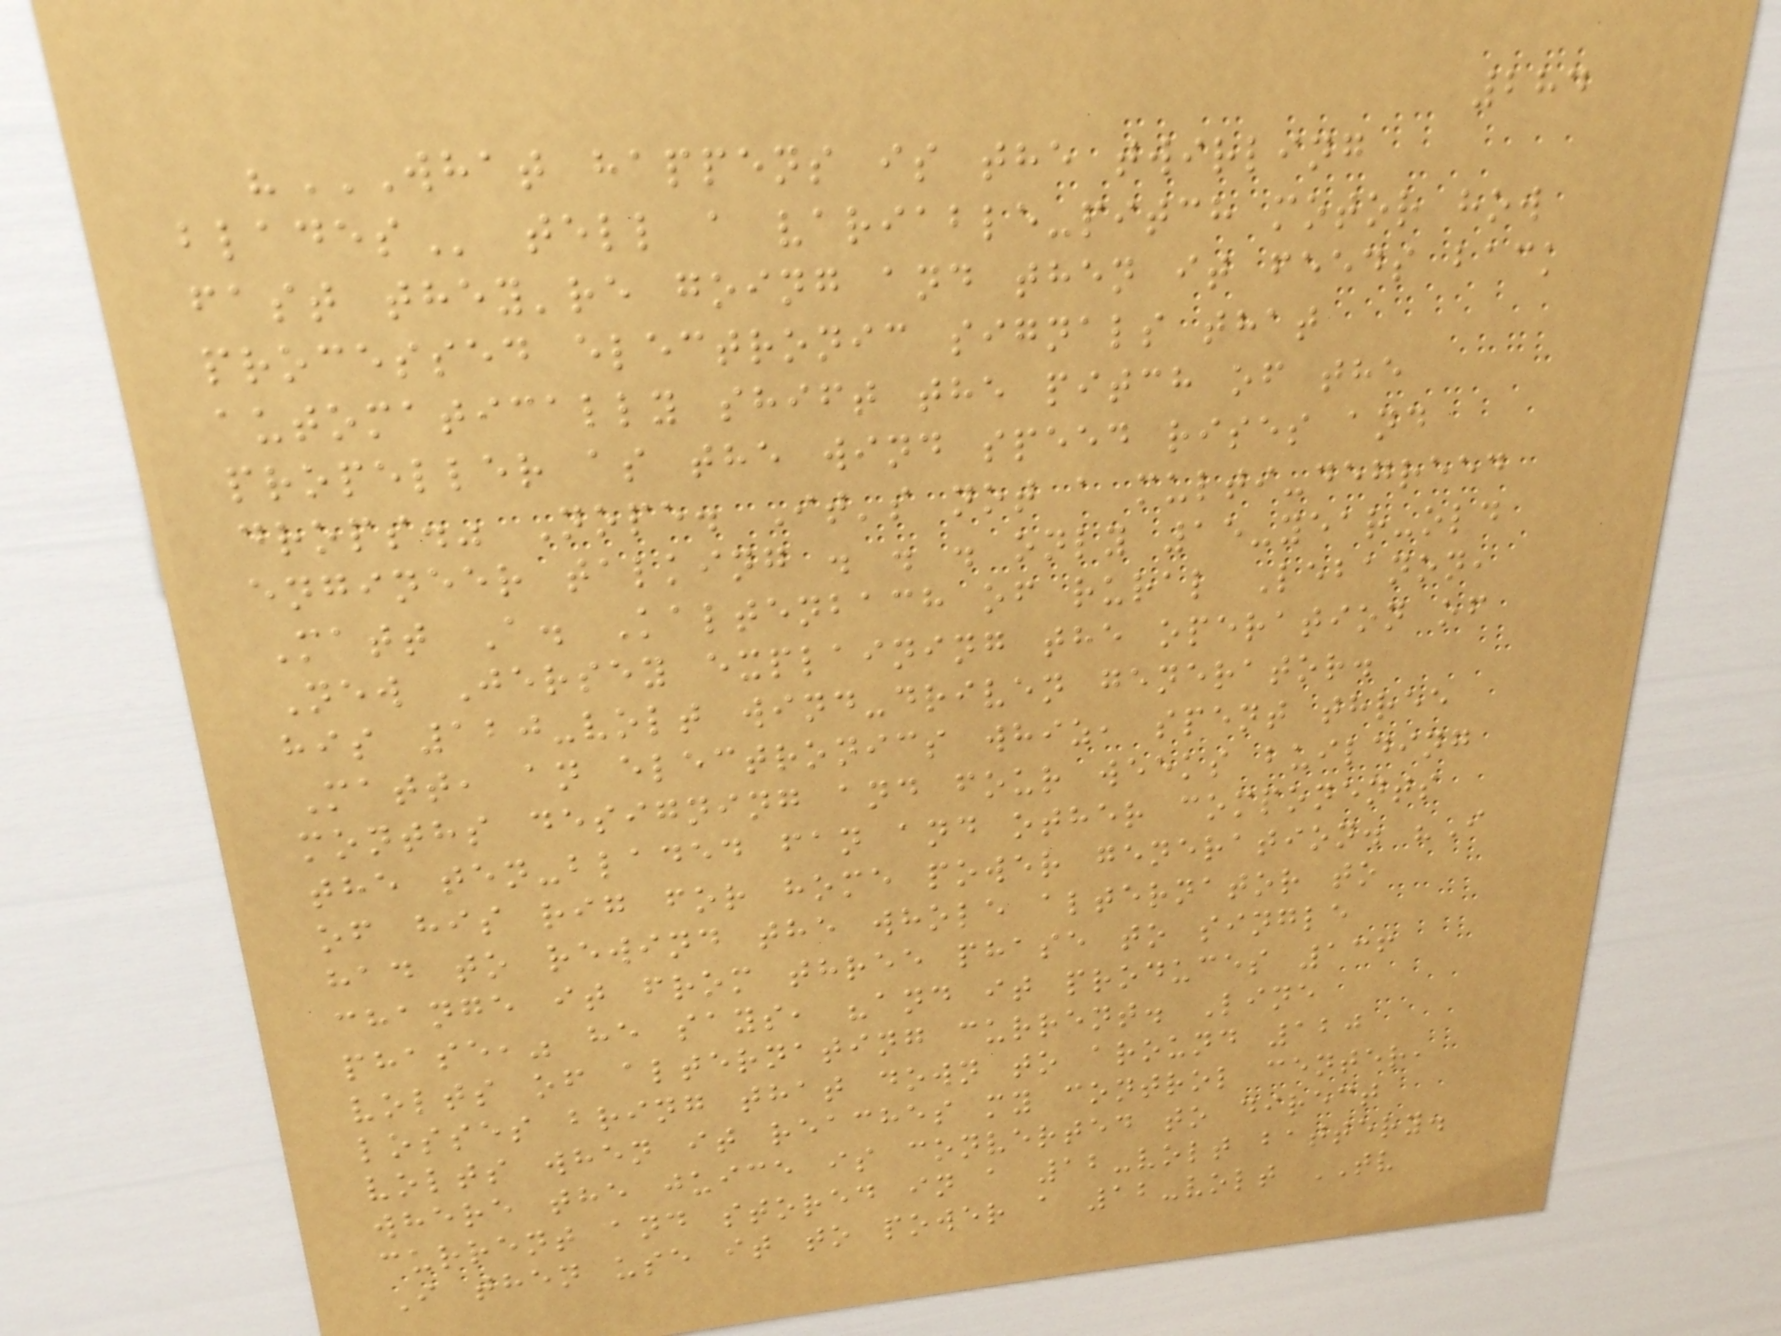284
"WHAT HAPPENS IS THE TWIRLING
BLADES tell a variable-pitch motor how
fast they're going and then it feeds back
processed electronic signals that
automatically shift the pitch of the
propeller as the wind speed rises and
drops." Nope. It's not a multi-degreed
engineer talking . . . only 15-year-old
Matt A. Kaltenbach of rural Lebanon,
New Jersey explaining the operation of
his 120-volt wind-driven generator.
Matt, an electronics whiz, spent three
months designing and four weeks building
the ten-bladed fan and other components
of his rig for home power generation. "I
had to rewind the whole alternator to
change it from three phase to single
phase," he says, "and it produces 136
volts of alternating current. Line
losses bring that down to around 120
volts when it reaches my control center,
where the juice is converted to direct
current and stored in a 12-volt battery.
I then use it to power a 12-volt TV
